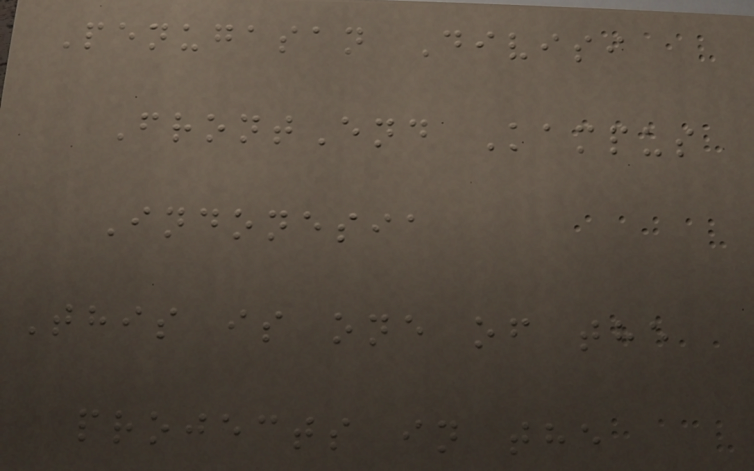Penugasan Divisi
FrontEnd Kampus
Indonesia
This is one of the
projects in the
